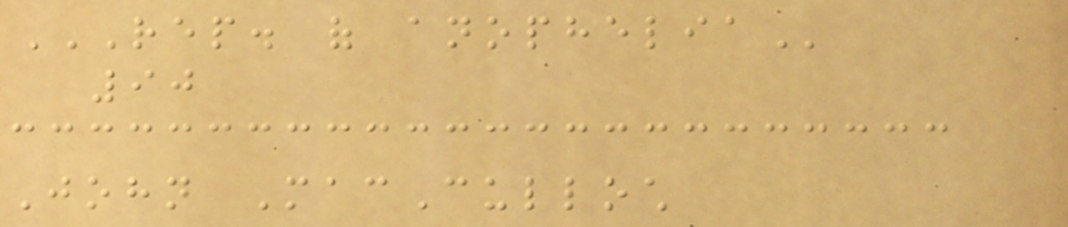REP. OF ANOPHELIA
90
John MacCulloch
